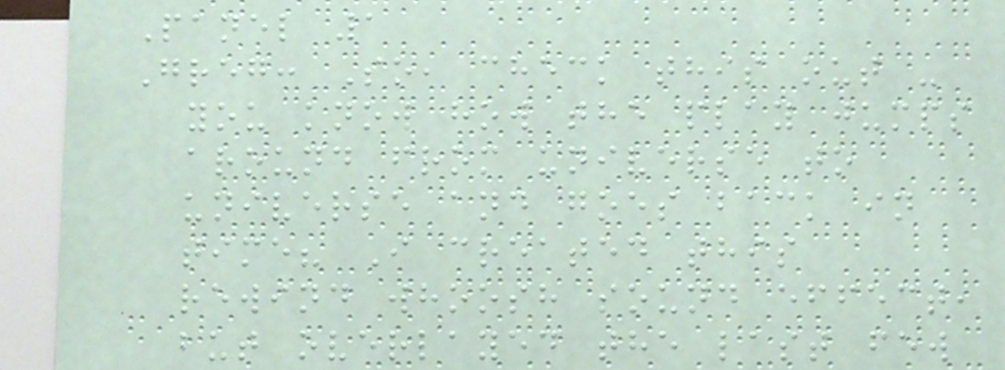Panel 1
Greg: So, check this out -
you know how the play jumps
around from universe to
universe and goes back in
time? I created this
rewind whoosh sound effect,
but overlayed the last few
